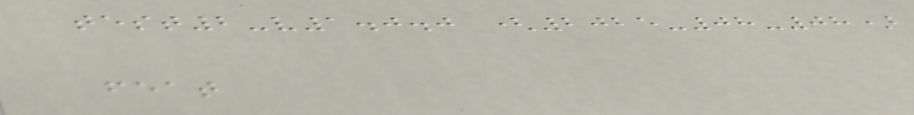test2-v1.0.0 (2025-08-08)
feat
